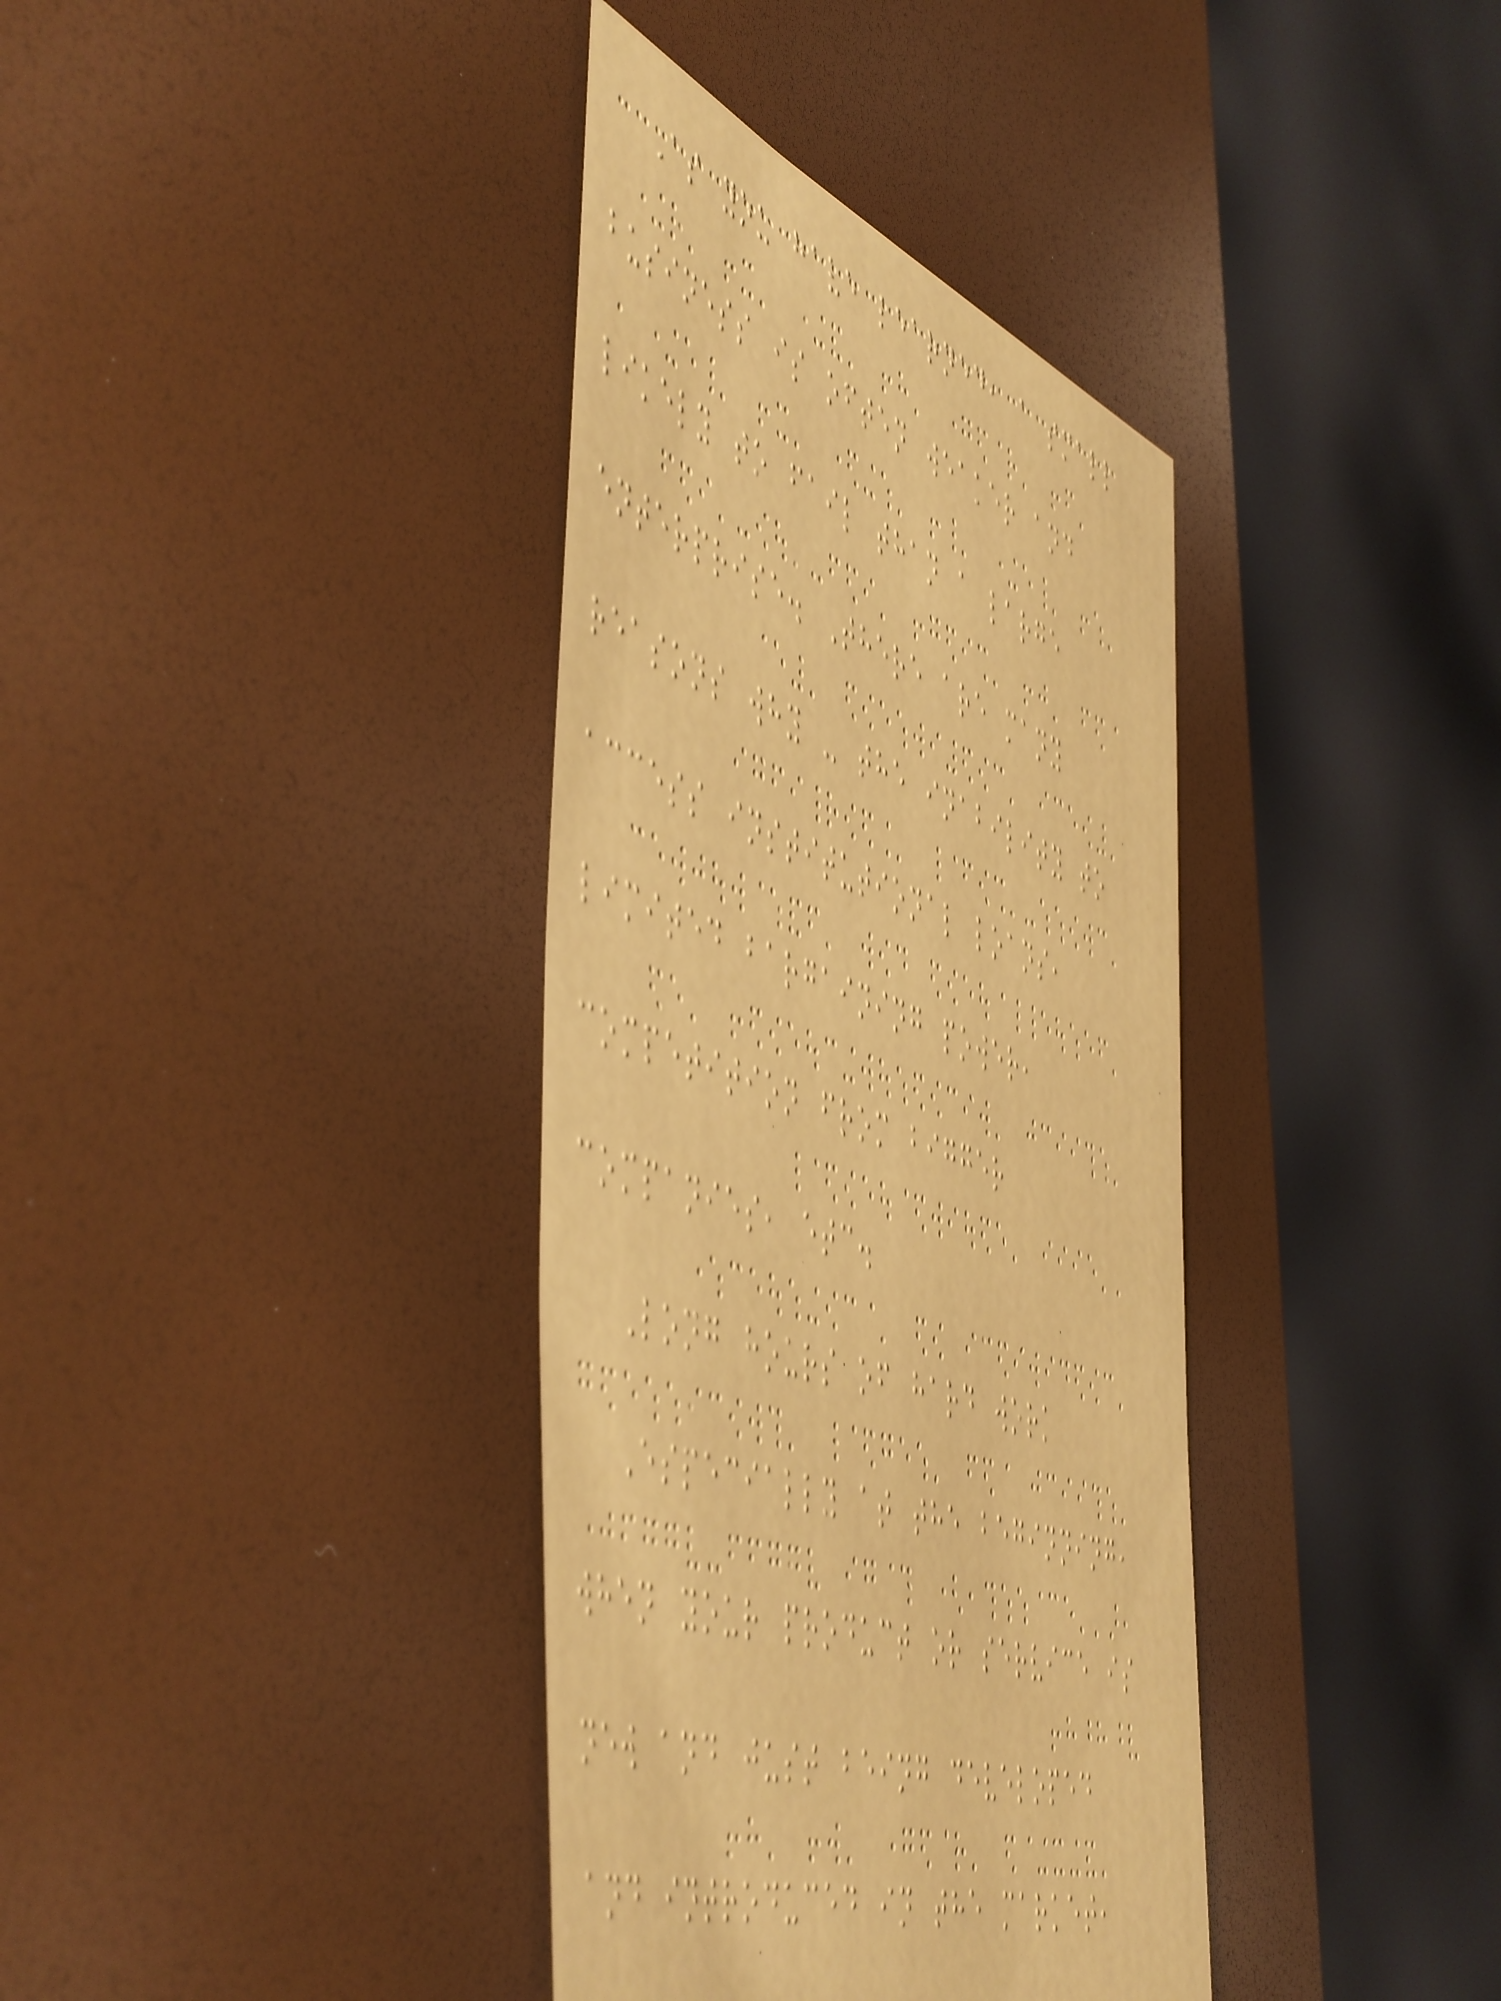As you have learned, a small
business is often weaker and
likely to fail than a large
enterprise. There are many
reasons why - the inability to
access institutional loans,
limited bargaining power,
competition from bigger
companies, etc.
Long hours of hard work
Especially at the beginning,
when your product or service is
new and just being developed
and introduced in the market,
